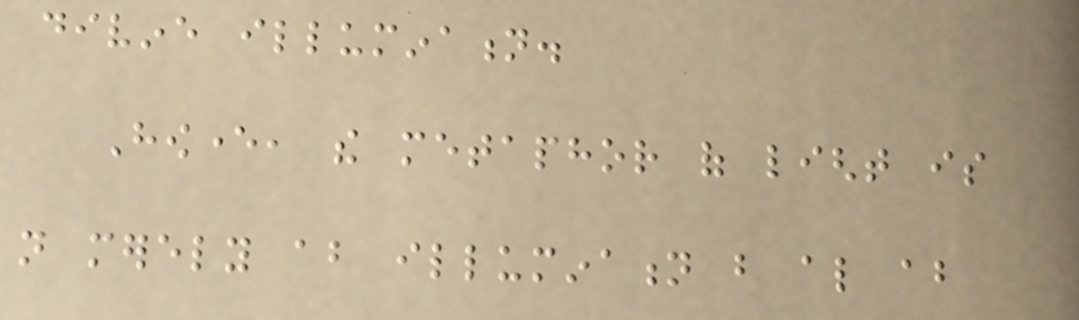divine illumination.
However, the metaphor of light is
not merely about illumination but also about
